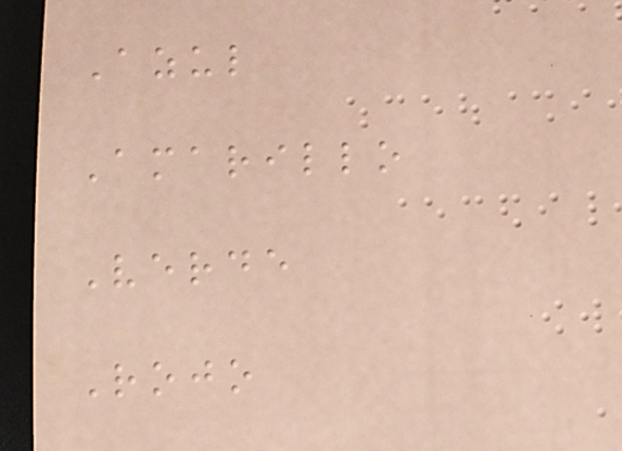Azul
Amarillo
Verde
Rojo
